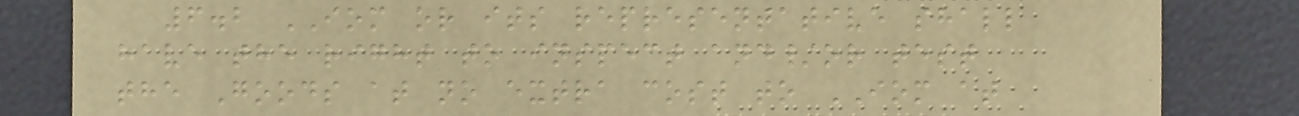6.2 IOM or its representative shall
have the right to inspect and/or test
the Goods at no extra cost to IOM at
